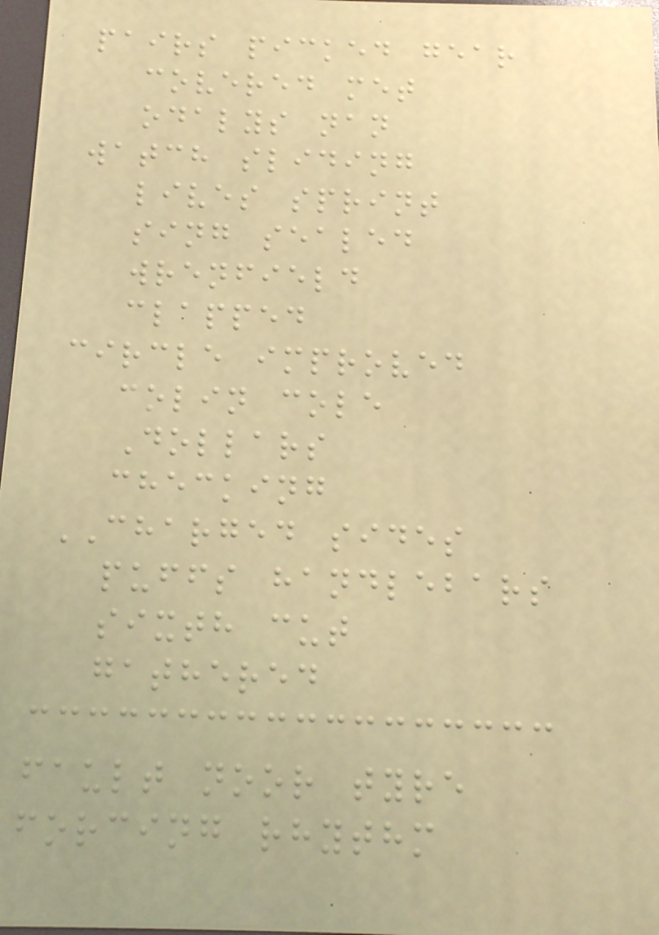pairs picked gear
covered met
odalys nan
watch sliding
lives sprint
sing sealed
wrenfield
clapped
circle improved
colin cole
Dollars
checking
CHARGED sides
puffs handlebars
sixth cut
gathered
fault noor tyre
forcing rhythm
